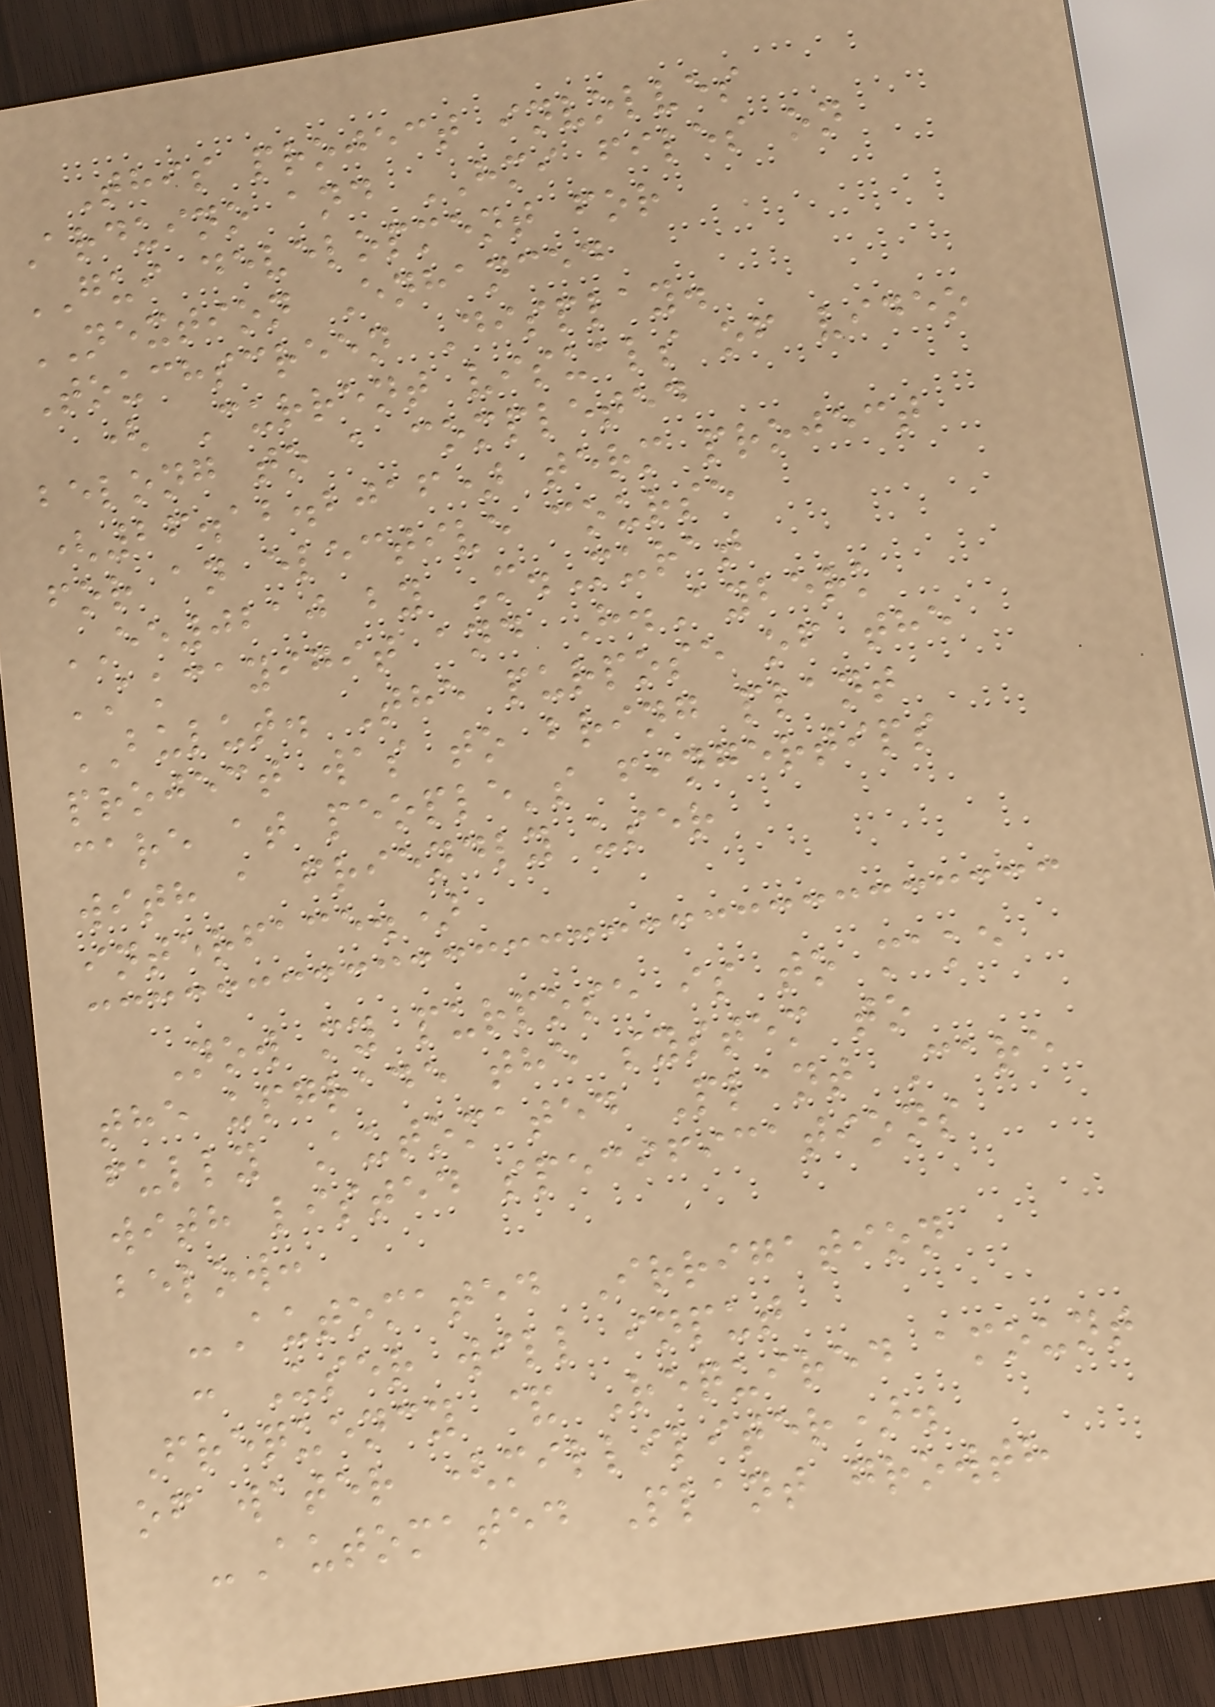This project involves
Arduino and HMI files on
GUI development for
NEXTION Enhanced
Touchscreen Display.
( Current visuals of video
belong to a completed
(26.12.2016) term project
for an elective course
EE0210 by M.Murat
AKCAYIGIT and H.Ayberk
BULUT. The purpose of the
project was to bring plant
care at people's fingertips
with a friendly user
interface.)
Now my purpose is to make
the upgrade the system to
fully Automated Plant Care
with listed specifications
below:
-Automated Irrigation
: User will input
Frequency & Required amount
of water (milliliter).
-Automated Plant growth
